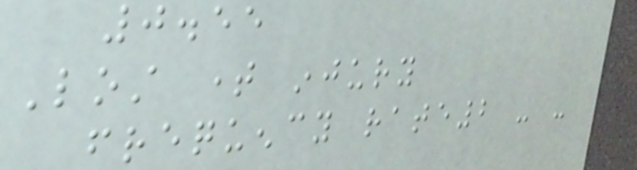0.55
Lost time injury
frequency rate2 - -
